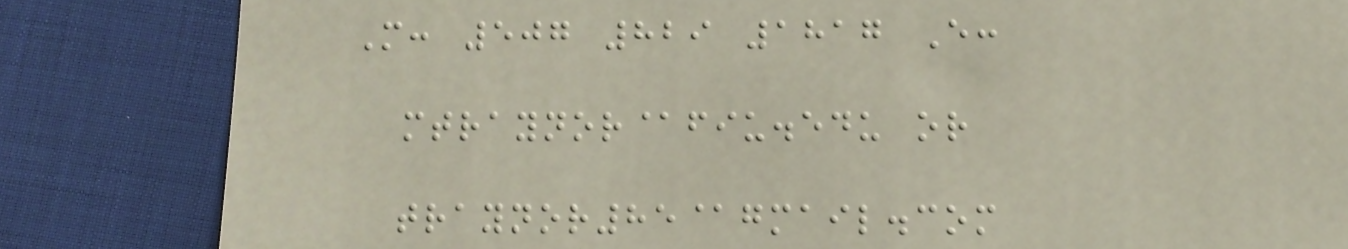M: 507 829 1817 E:
mtraynor@fiu.edu or
traynor85@gmail.com
